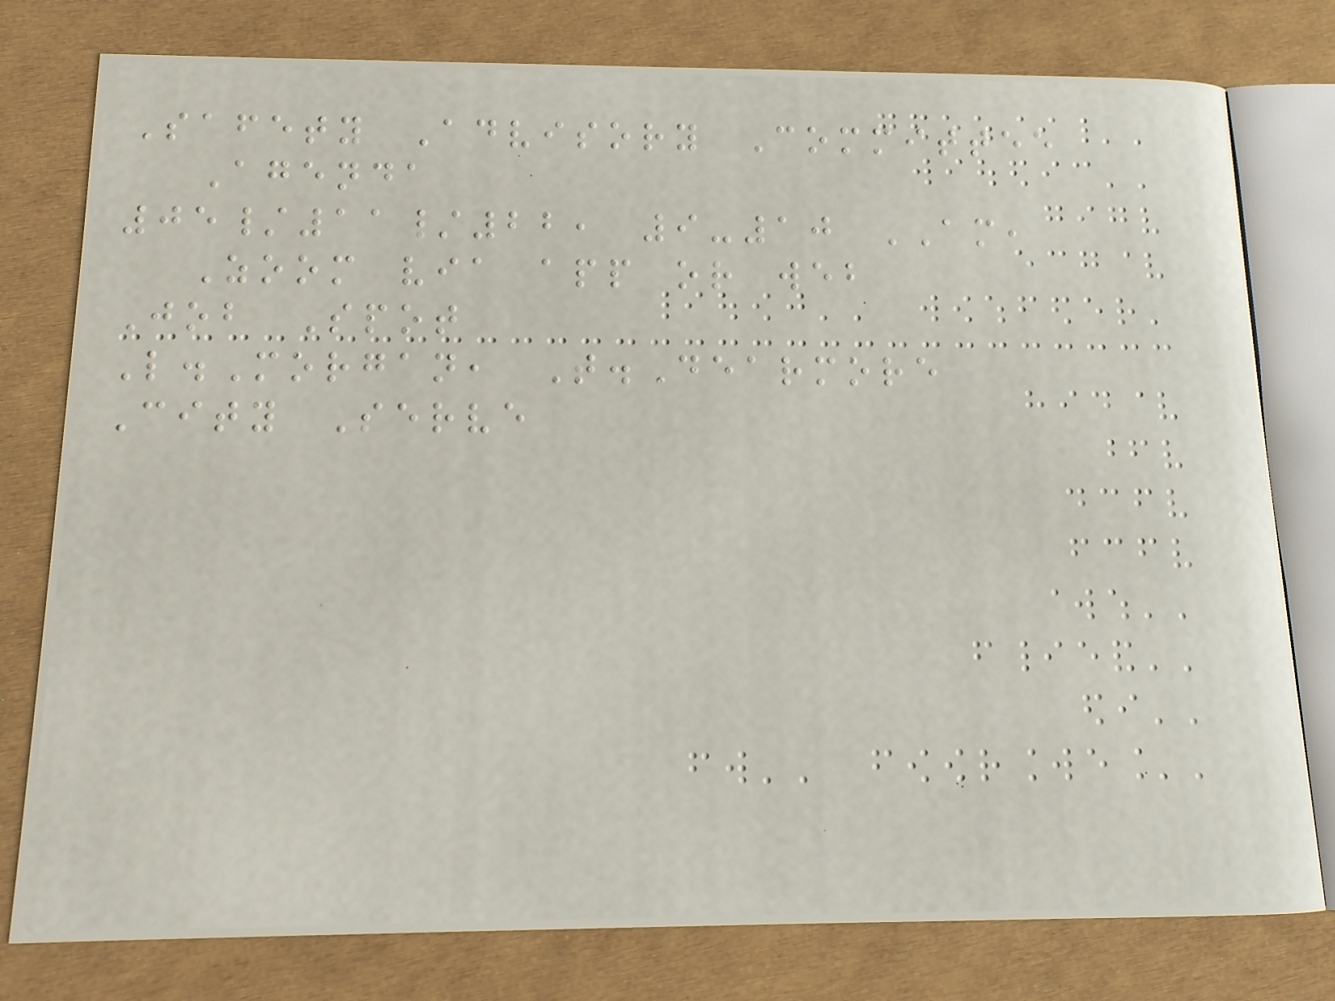Safety Advisory Committee
Agenda
05/11/22, 9-10 AM,
Zoom via app or web
Job Spot
L.Morgan, T.Dearmore
City Serve
